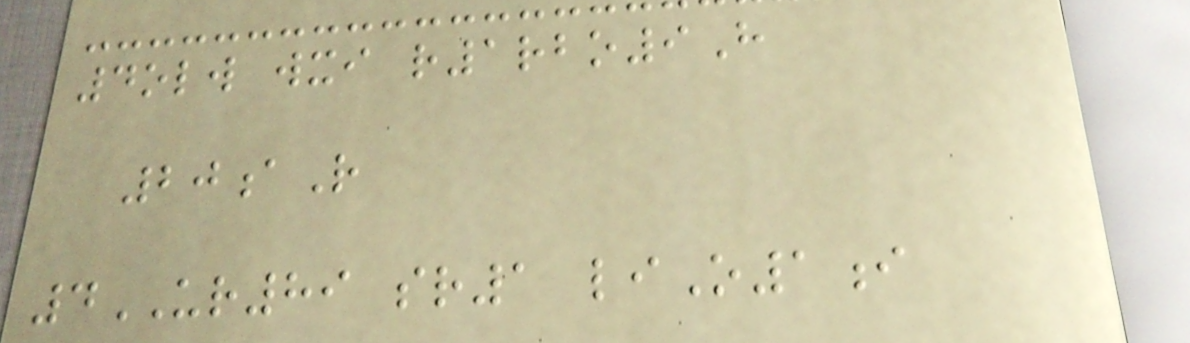4olw wxi r1rbo9H
20aR
4UR89 sr1 liO1i
